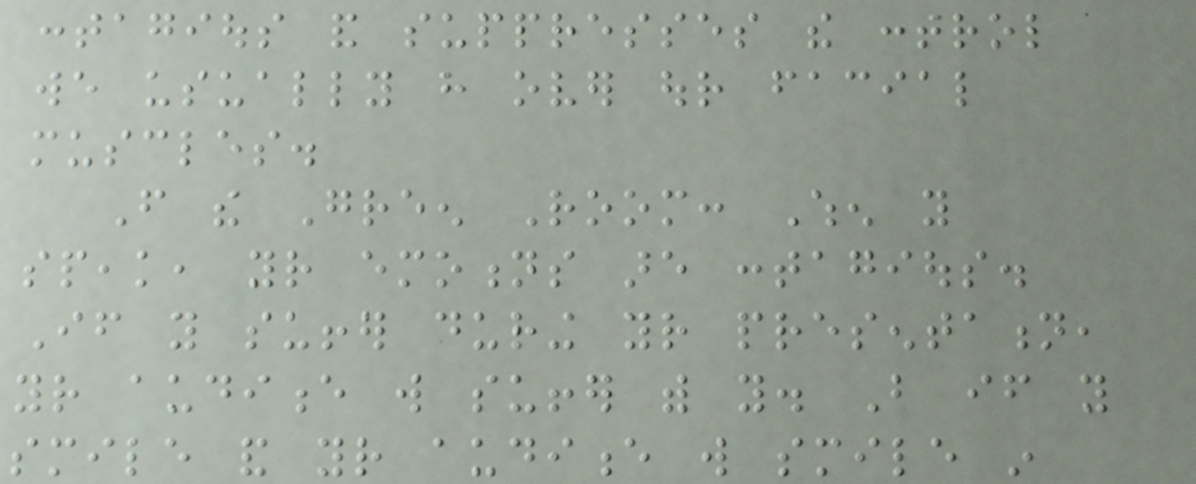contagious and suppresses the control
we usually have over our facial
muscles.
From the Green Room: When you
speak, your emotions are contagious.
If you suffer during your presentation,
your audience will suffer with you. But if you
smile and your audience will smile in
